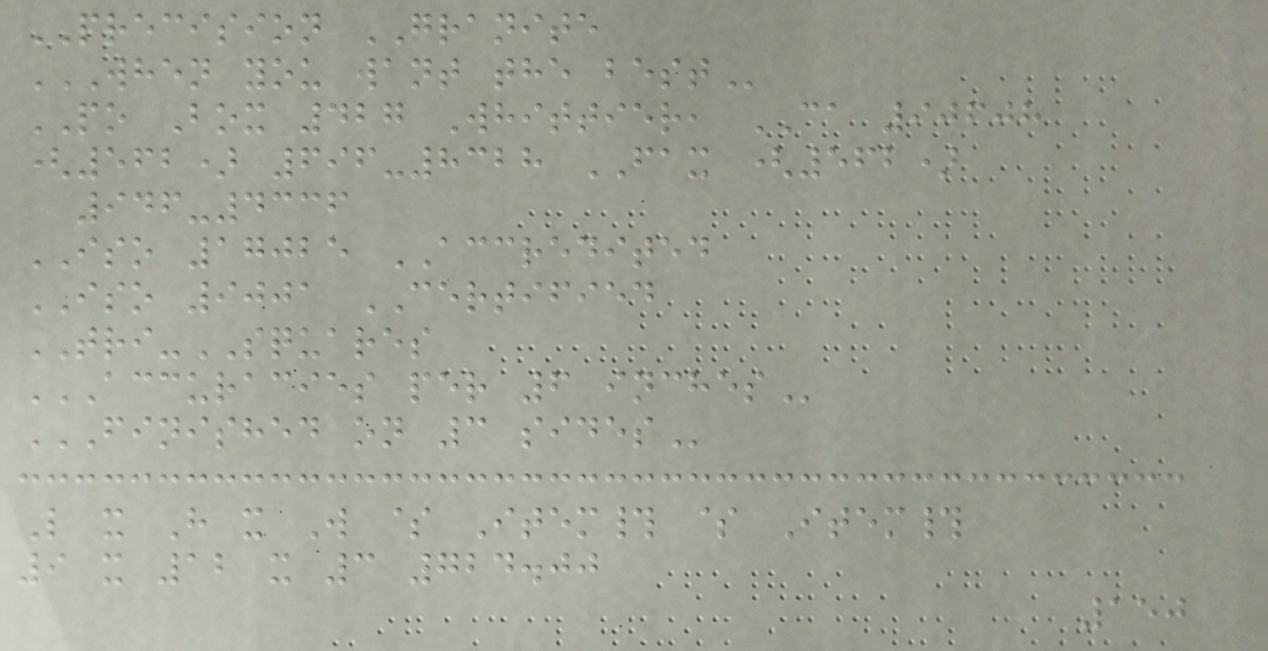PRECISION GRANITE
WHEN YOU WANT THE BEST
PO Box 427 Whittier, CA 90608
(562) 696-8328 FAX (562)
946-4336
ISO 17025 ACCREDITED
ISO 9001 CERTIFIED
TRI-SQUARES
ACCURACIES PER 6 INCHES
FINISHED ON 3 SIDES
L x H x W $ Item# $ Item#
9 x 12 x 3 724.00
150
